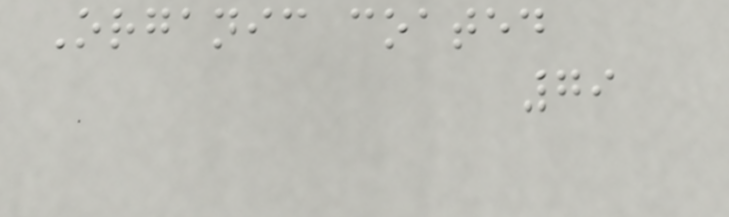Organic coated
79
